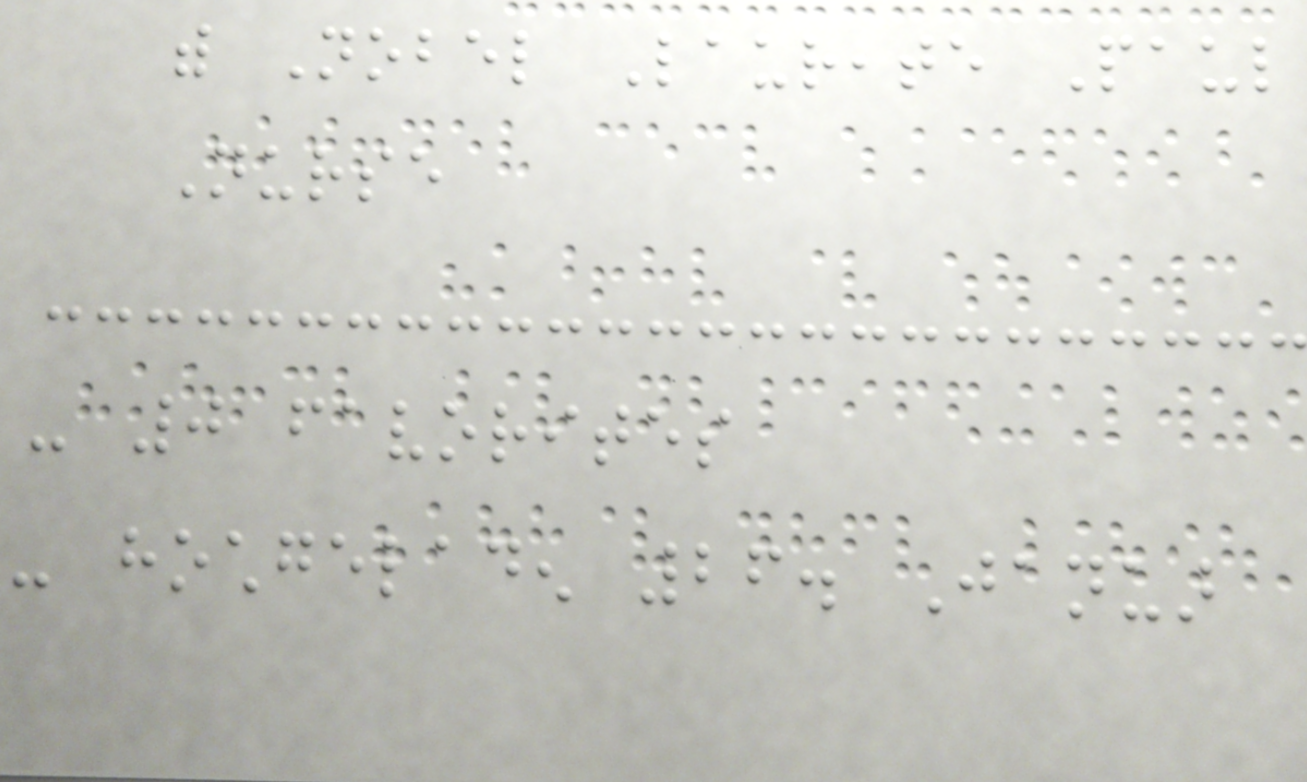with Nobel Laureate Paul
Nurse
- 0 favorites
- hochgeladen 26. Januar
